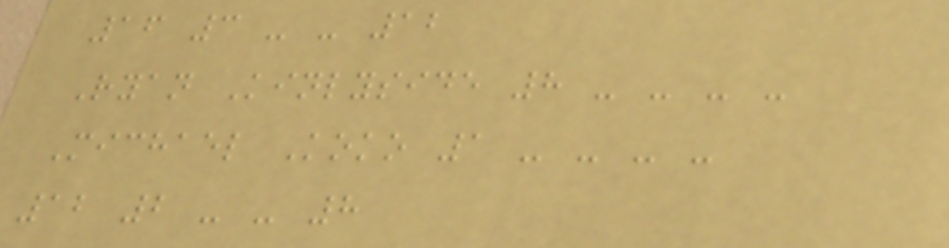16 3 - - 12
Ryan Kinlyside 8 - - - -
Michael Koko 1 - - - -
12 2 - - 8
